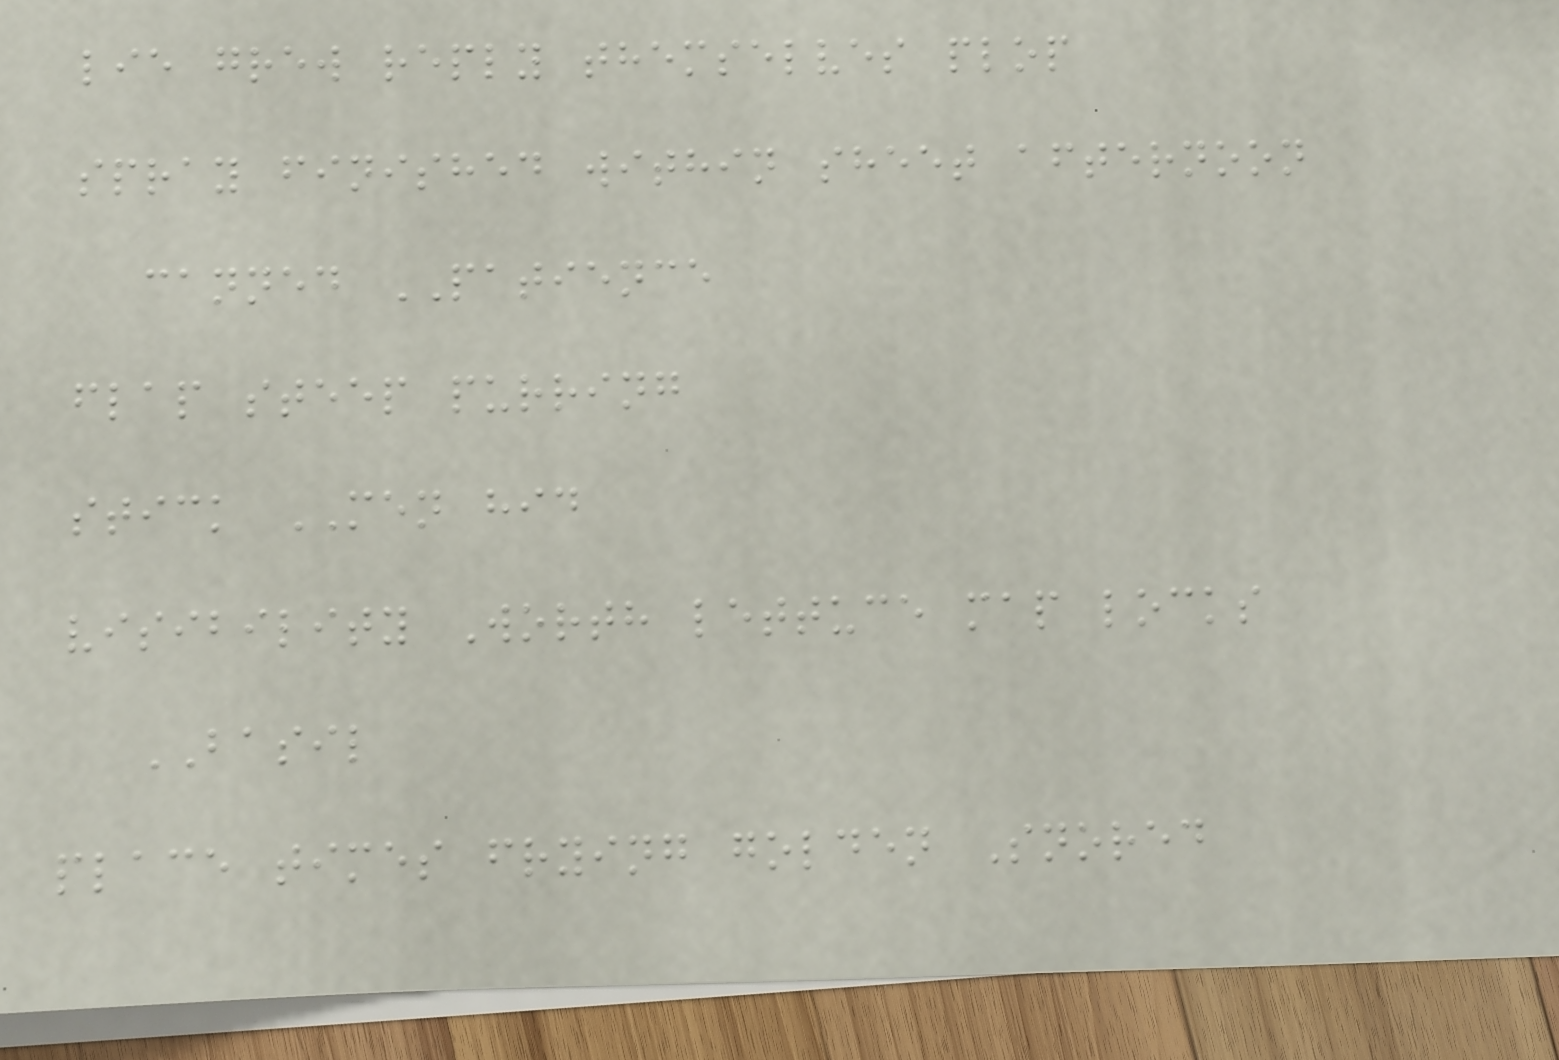lie grew reply themselves plop
spray finished within sheet afternoon
canned PATIENCE
flap steep purring
stick MEN hid
visibility Worth lettuce map locks
BASIL
place times frying golden Snored
